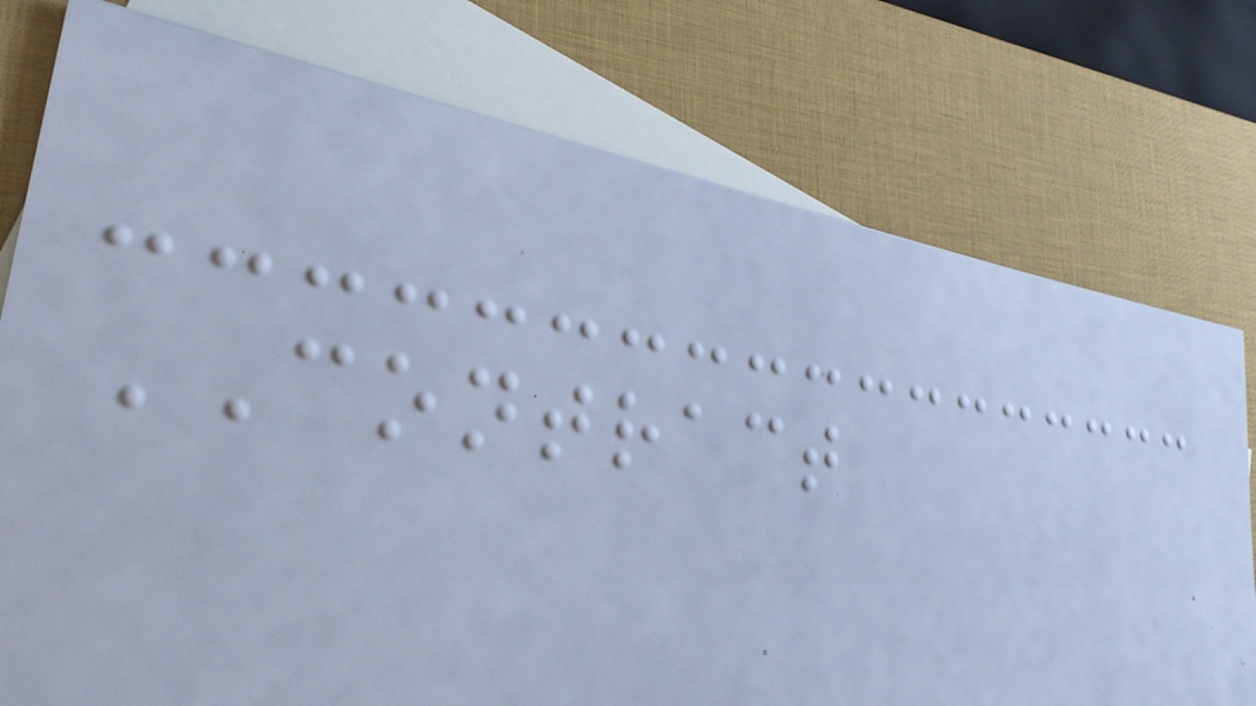CONTRACT
